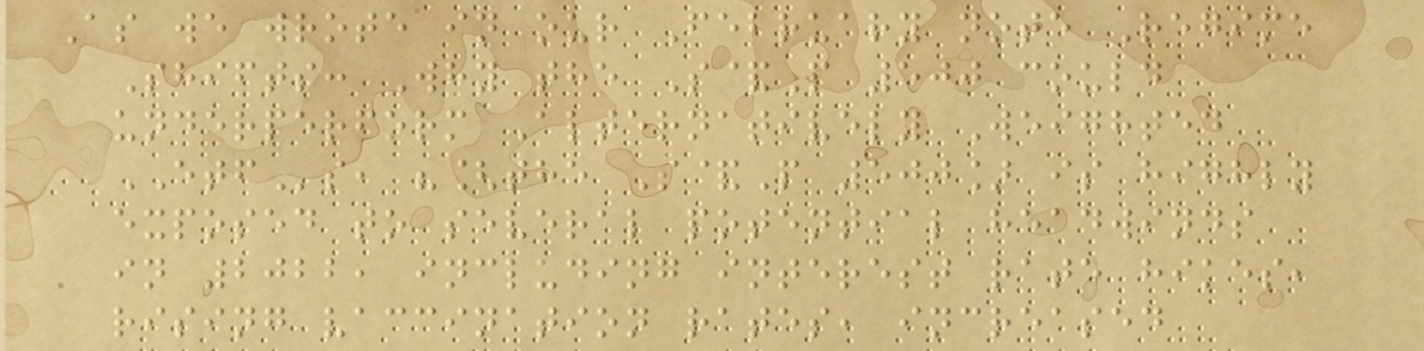As we wrote in our February note Regime
Shifts: Why the S&P 500 could
underperform Alternatively Weighted
ETFs, "[the S&P 500] is highly
exposed to several potential headwinds
in 2022, including interest rate hikes,
rising vaccination rates, increased
